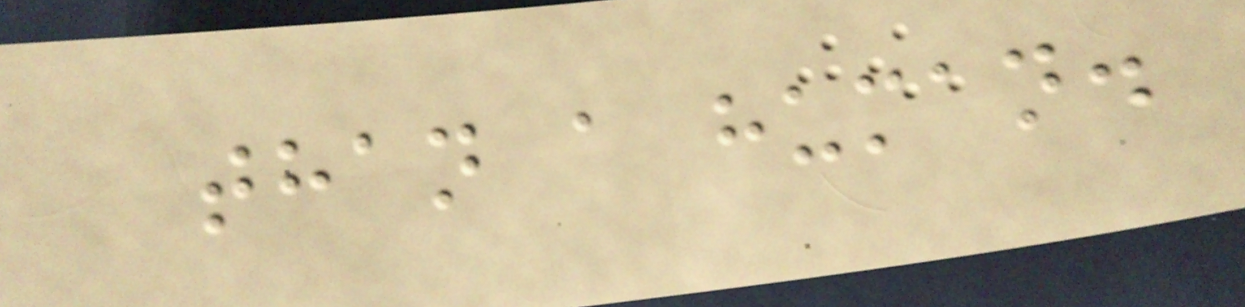than a human.
